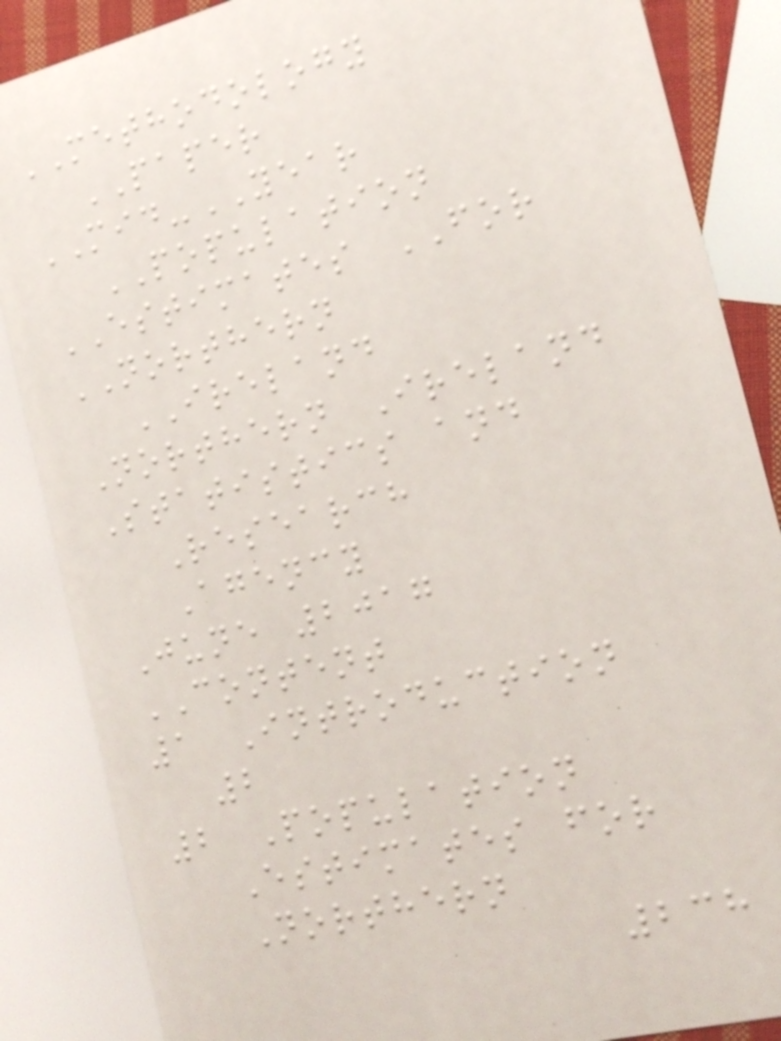METHODOLOGY
PAPER
MID-YEAR
POPULATION
ESTIMATES FOR
NORTHERN
IRELAND
Northern Ireland
Statistics and
Research
Agency
June 2017
CONTENT
1 Introduction
2
2 Population
Estimates for
Northern
238
